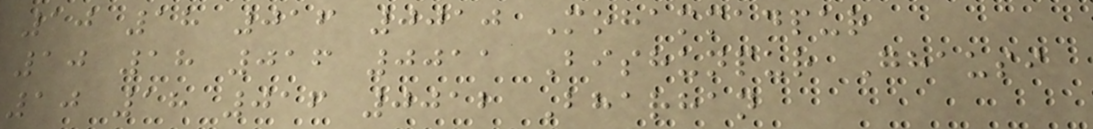10 18 016 0010 Mohammadpur
10 18 016 0011 Bishunpur Ghausi
10 18 016 0012 Bharhan
